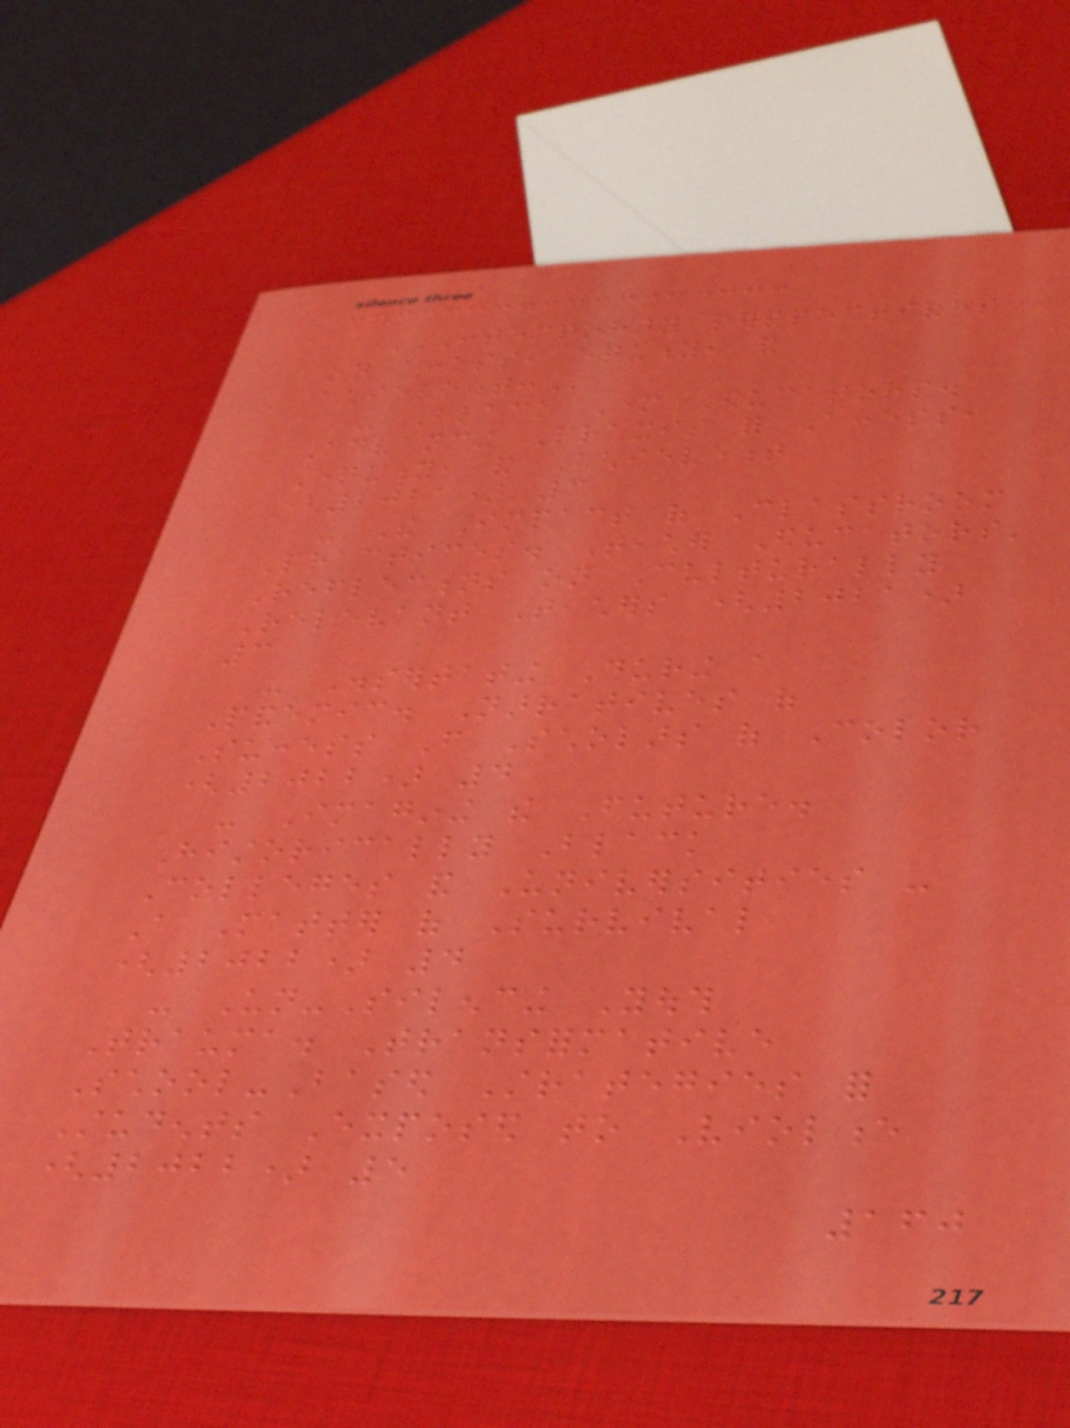CONTEMPORARY PERSPECTIVES
ON ACCESS, EQUITY, AND
ACHIEVEMENT:
- Black Mother Educators.
Advancing Praxis for Access,
Equity, and Achievement
(2021) 3
- The Impact of Classroom
Practices. Teacher Educators'
Reflections on Culturally
Relevant Teachers (2021)
3
- Dissertating During a
Pandemic. Narratives of
Success From Scholars of Color
(2022) 4
- Imagining the Future.
Historically Black
Colleges and Universities -
A Matter of Survival
(2022) 4
- Un-Silencing Youth
Trauma. Transformative
School-Based Strategies for
Students Exposed to Violence
(2022) 5
160
